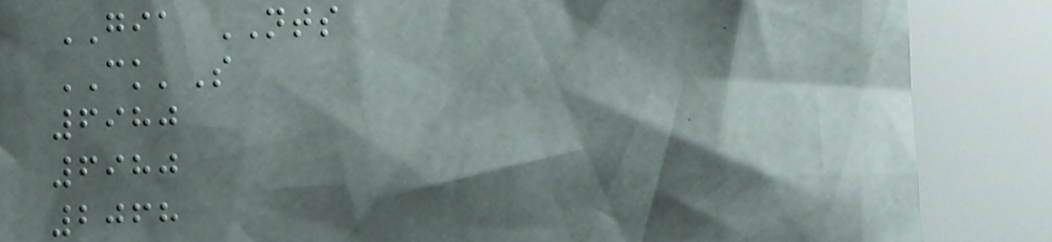GIA NTS
CK'S
6980
6980
2068
